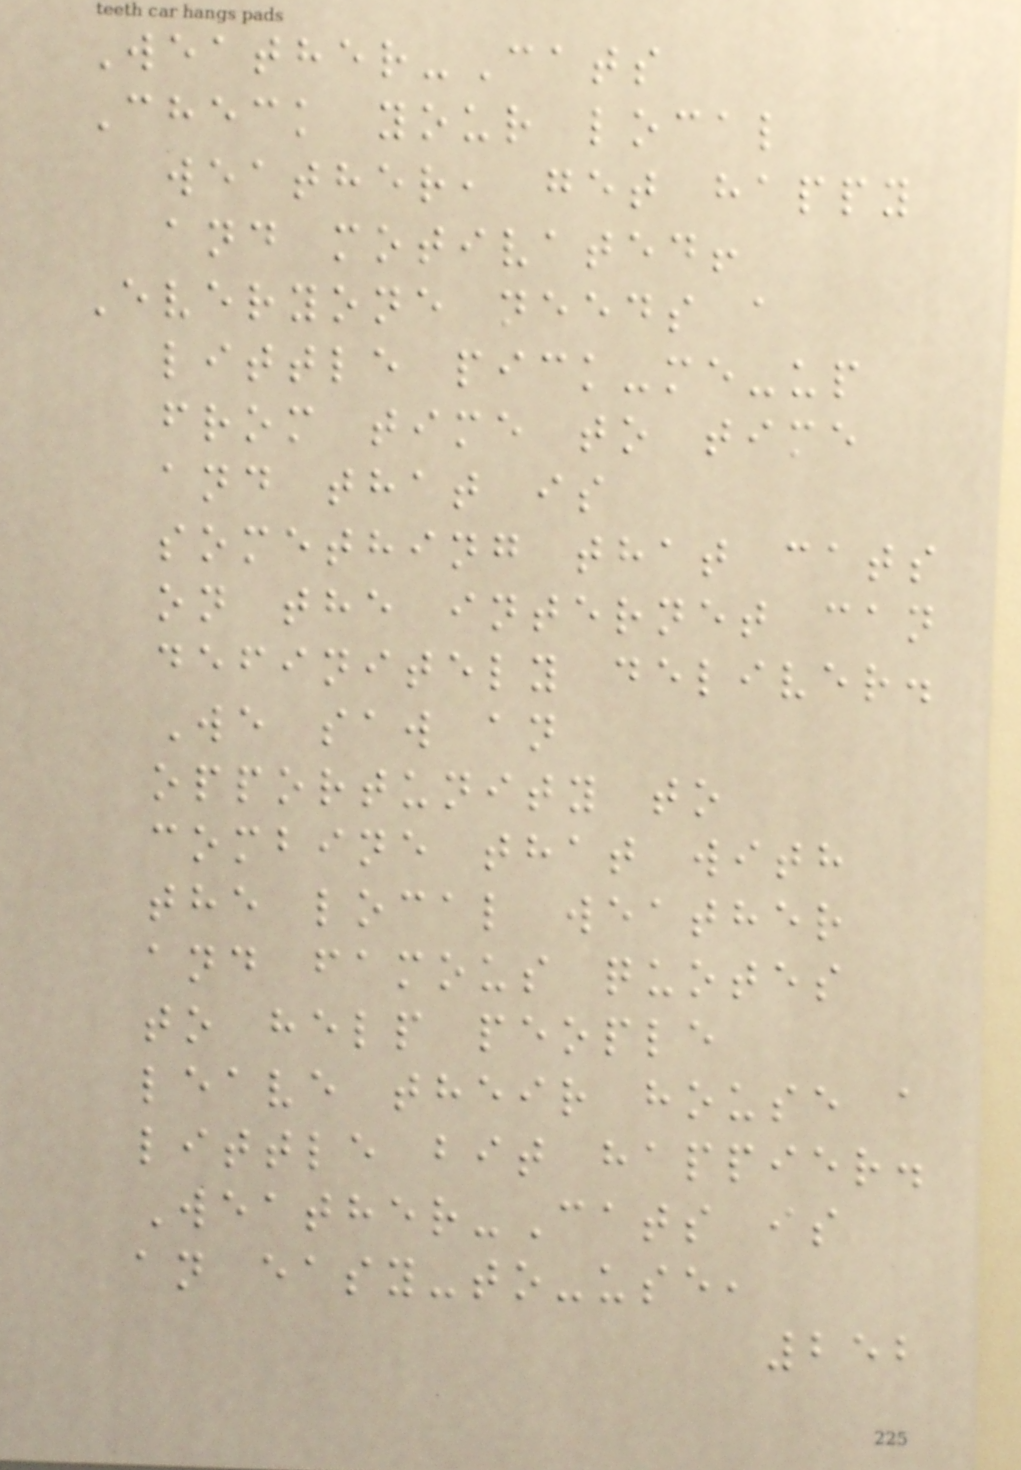Weather-Cats
Check your local
weather, get happy
and motivated!
Everyone needs a
little pick-me-up
from time to time
and that is
something that cats
on the internet can
definitely deliver.
We saw an
opportunity to
combine that with
the local weather
and famous quotes
to help people
leave their house a
little bit happier.
Weather-Cats is
an easy-to-use,
252
